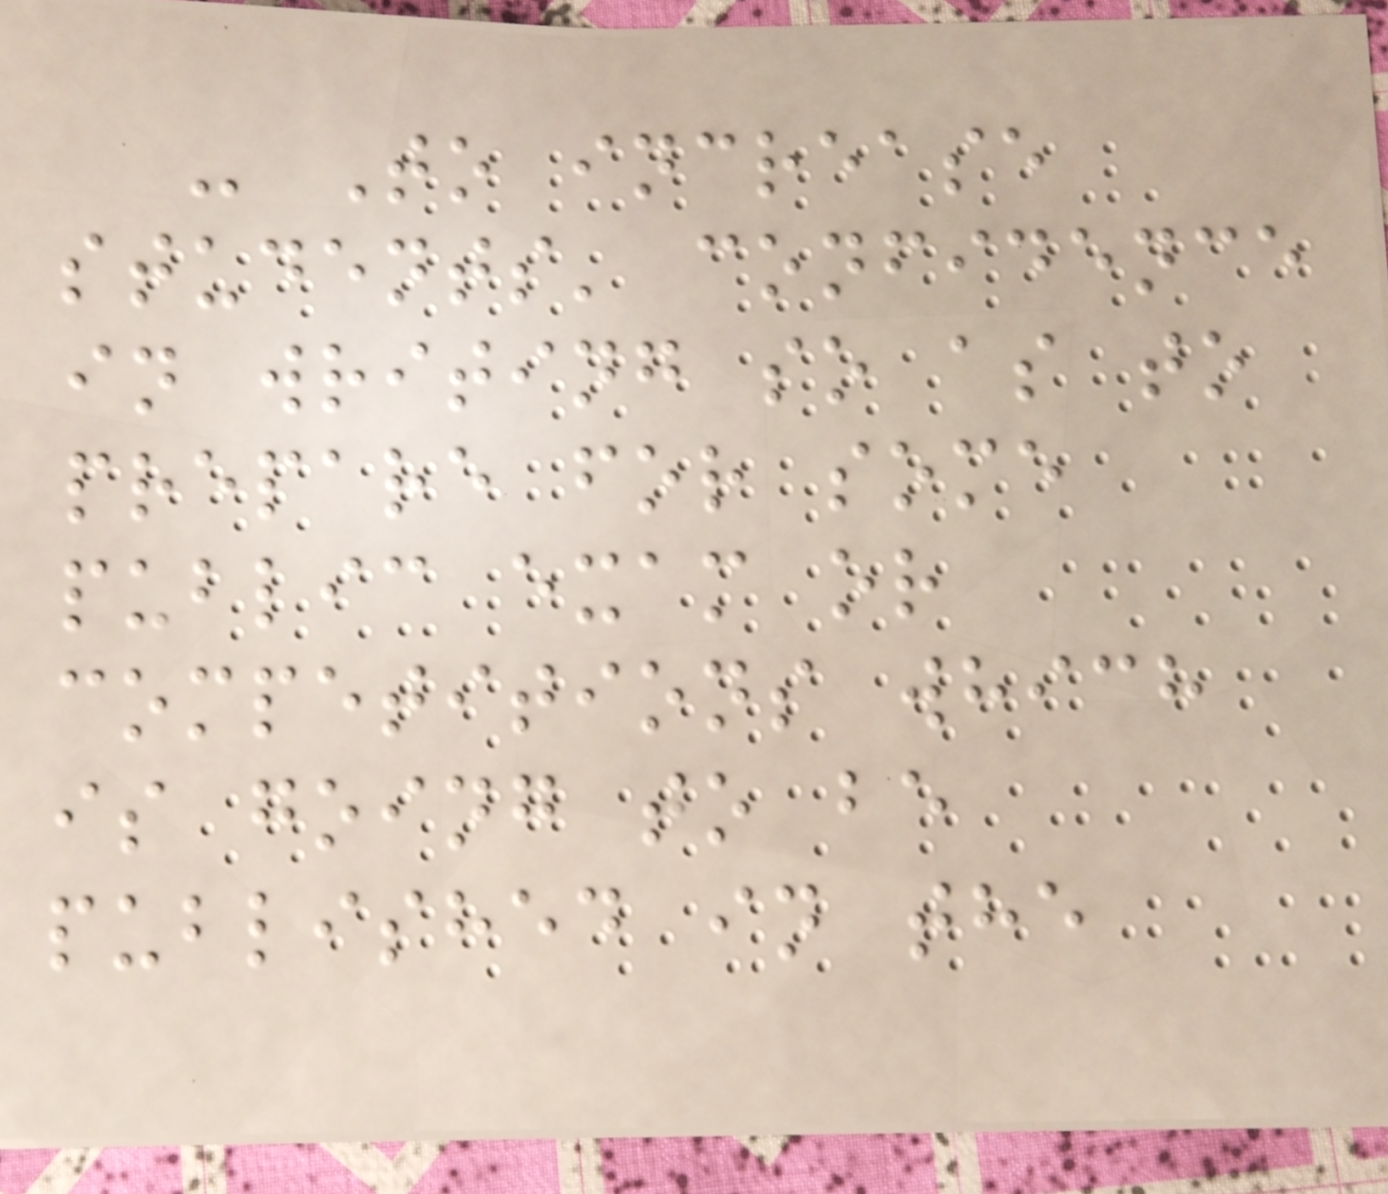- To increase
students' confidence
in writing so as to
prepare for some
public exam or
competitions which
is going to be
published in the
